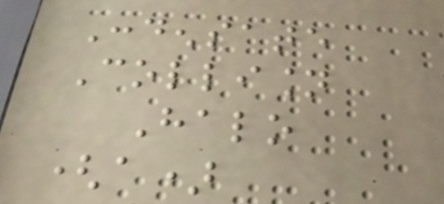Condensate
Collision
Halo
(a)
